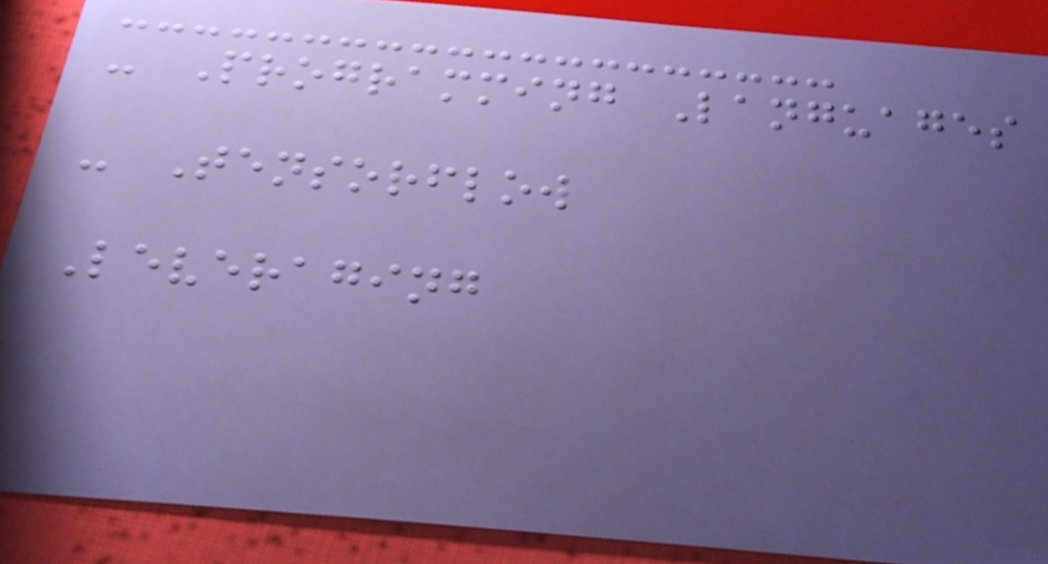- Programming Languages
- Tensorflow
Leveraging
